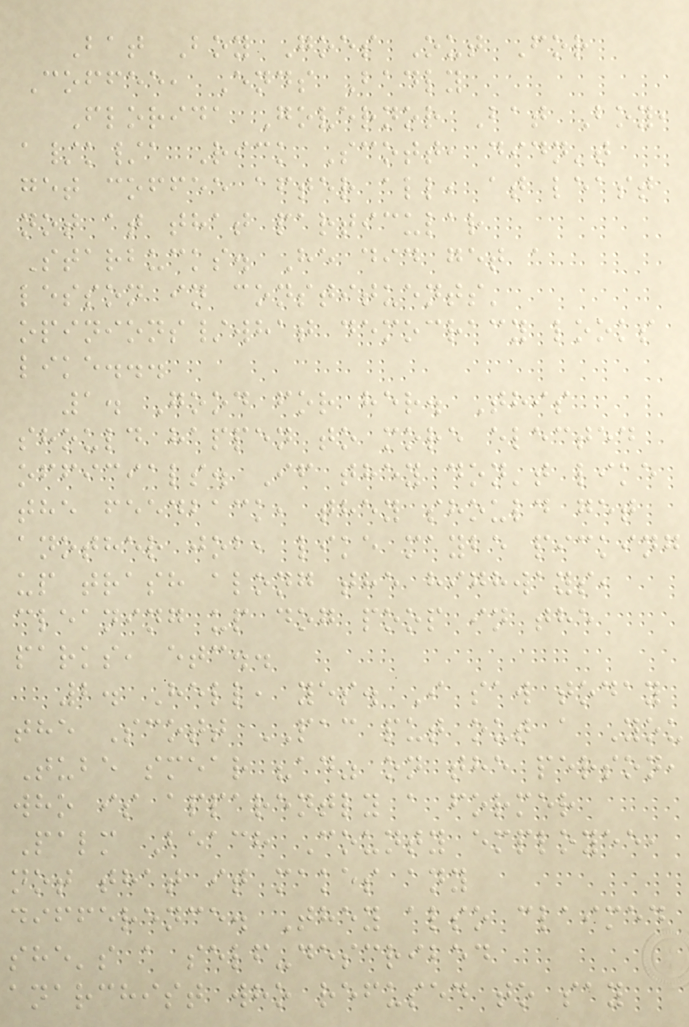Bat Boy Goes Out For
Coffee, Ends Badly
Florida Governor Bat Boy,
a/k/a Rick Scott, didn't
get coffee after all, at least
not at that particular
Starbucks. He did get a
lesson in constituents'
opinions/what democracy looks
like...
1. Good for her. This
should happen to more elected
officials. If they don't like
the feedback, they should get
another job, like maybe picking
up trash along the highways,
cleaning up dog poop in the
parks, etc..
2. Hell, yes. I saw today
the Scott PAC put out a You
Tube smear "ad" on the person,
who is apparently a former
Palm Beach County employee,
not that it makes any
difference. They also claimed
she's a self-described
anarchist who refused to say
